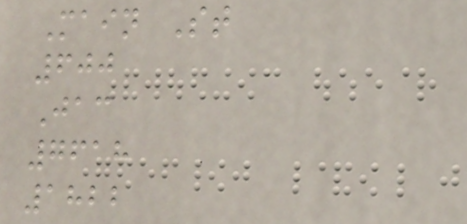Main St
600
Jac
7618
1822
